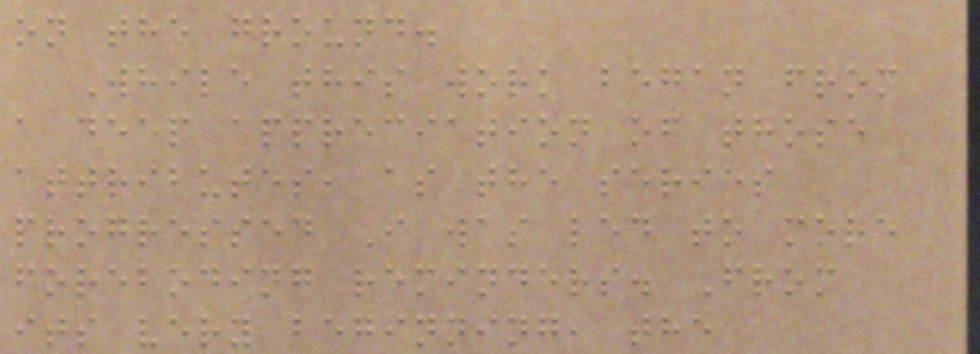on the ground.
While this work began from
a deep appreciation of those
attributes, as the series
progressed I was led to more
foreboding reminders. From
its very beginning, the
